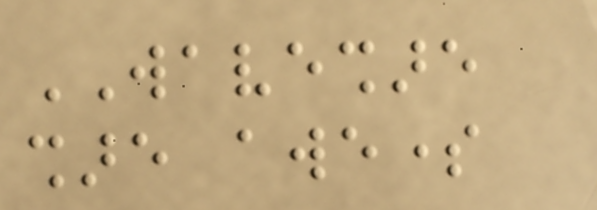WAVESHARE
share awesome
